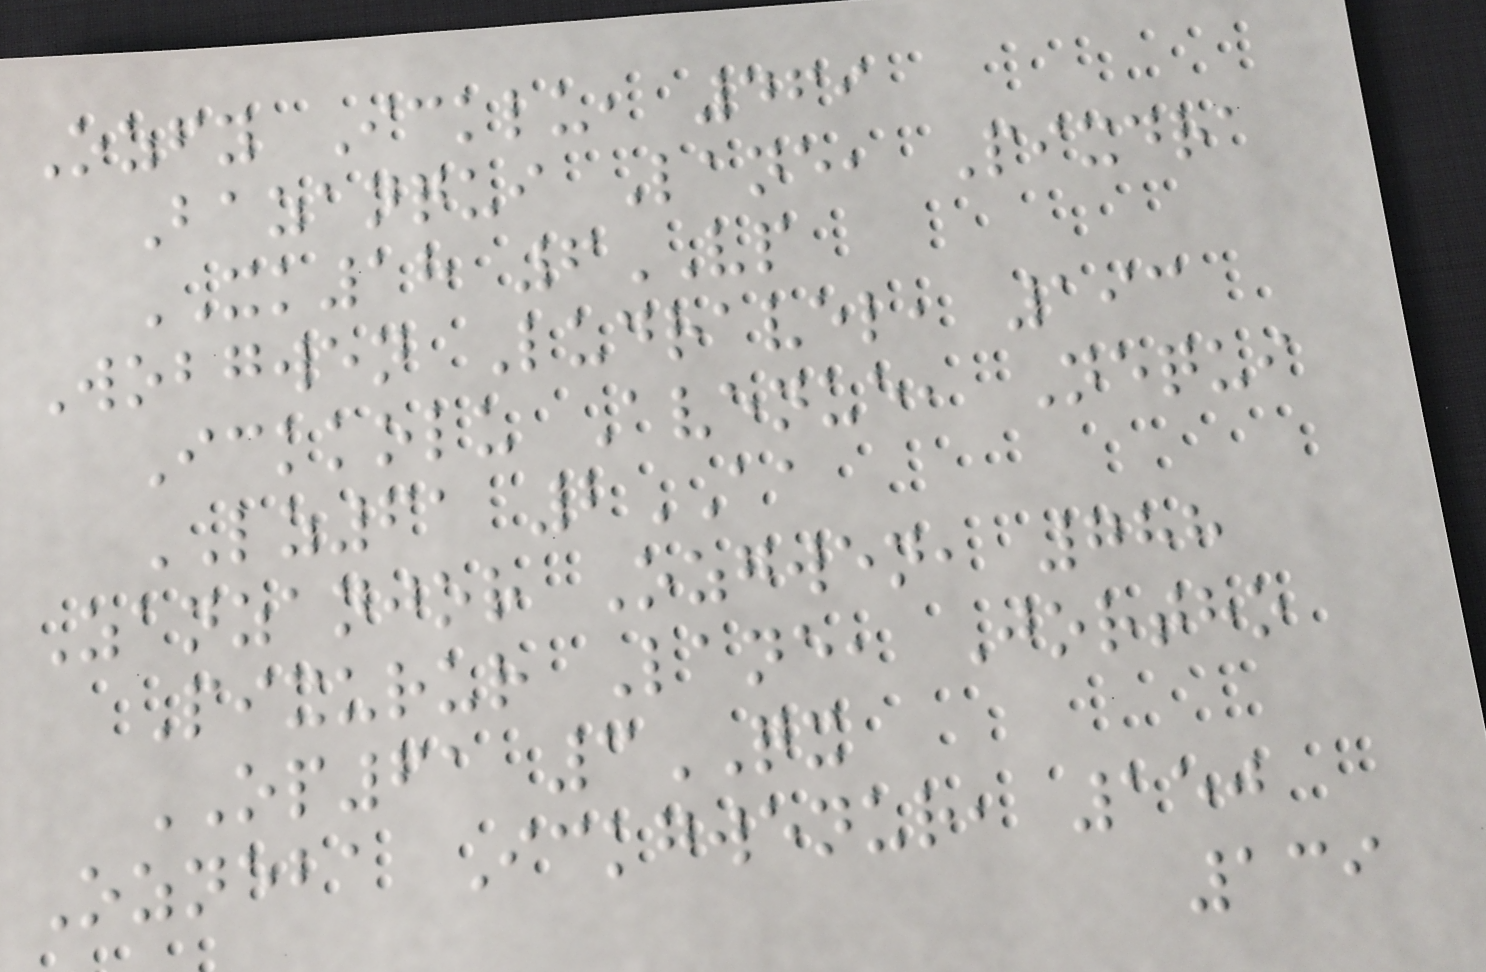Ozfy Icklu, 469
Bazanqui Lane, Pixdra
XK18 6VP
Wobgwen Ludravel, 193
Ickkolu Avenue, Nequi
LZ61 2AA
Zanzanjor Ozgwen, 788
Pixurur Lane, Jortho
OP61 3QX
Ozneba Ickgwenur, 150
139
